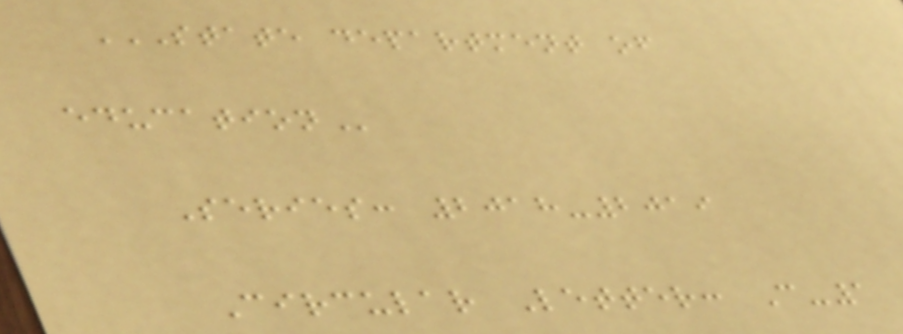STATE DEPARTMENT OF
EDUCATION
Series: 2018-2019
Circular Letter: C-1
